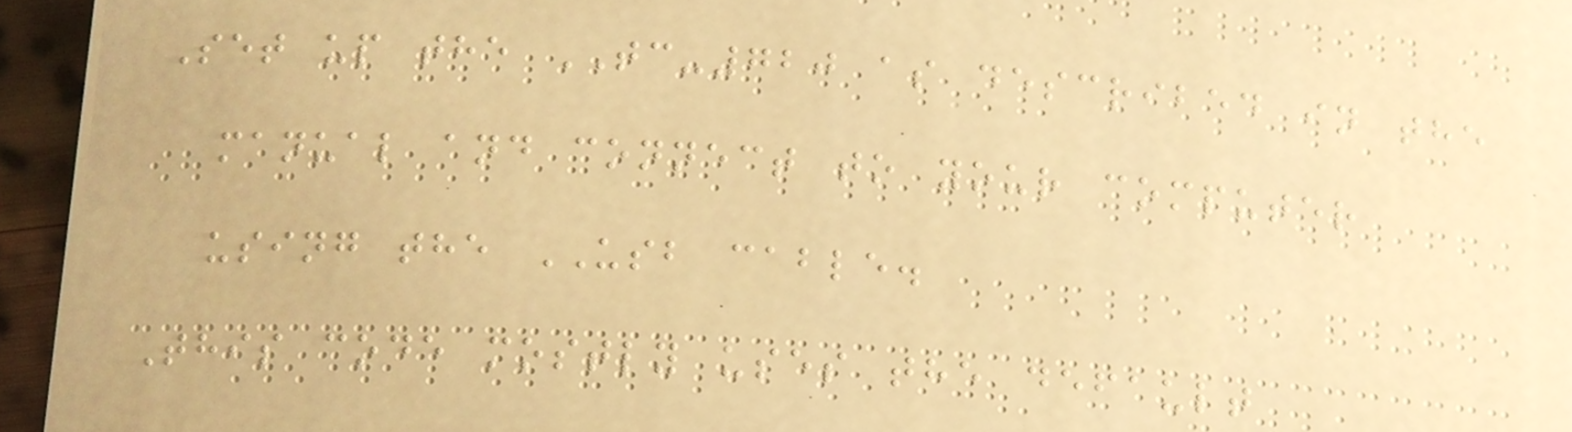Set up the TC-720 as described in the
manual and connect to your computer
using the USB cable.
This code mostly uses the default
